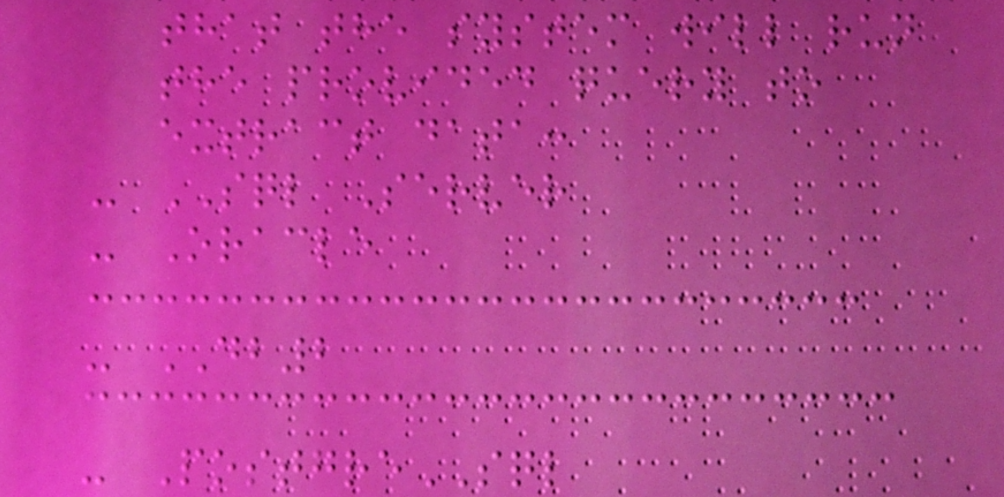that the system will run
the provided query to
extract data:
- SQL Server
- Oracle
- DB2
- PostgreSQL
